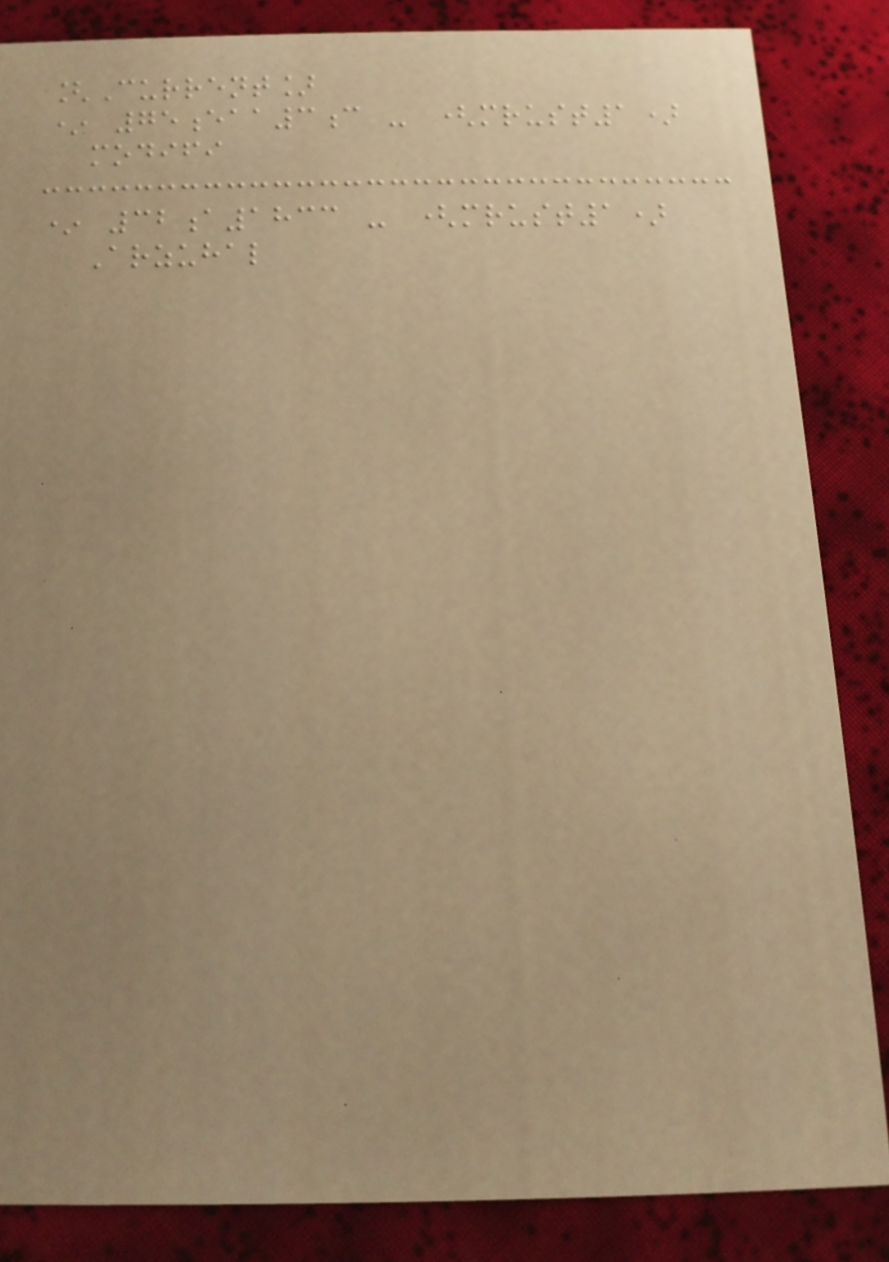[Current]
* 75eaa3c - (mrust1)
modifi
* 32a1833 - (mrust1)
Arzuhal
